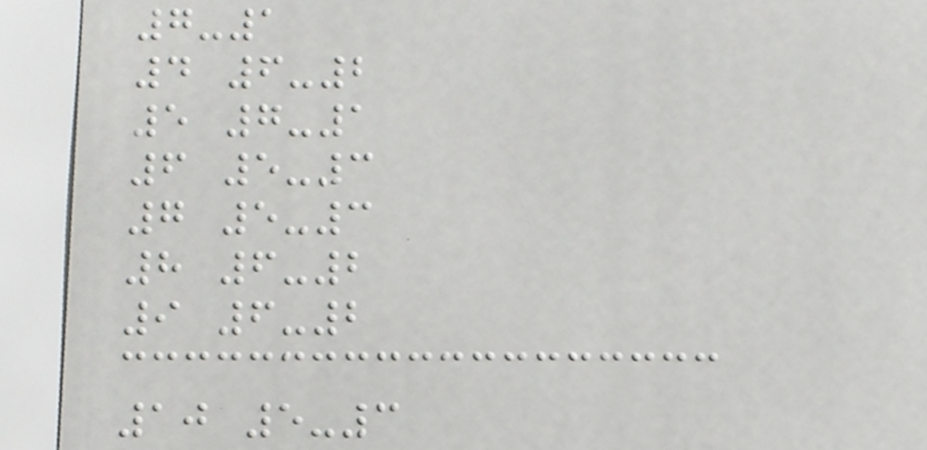7-1
4 6-2
5 7-1
6 5-3
7 5-3
8 6-2
9 6-2
10 5-3
